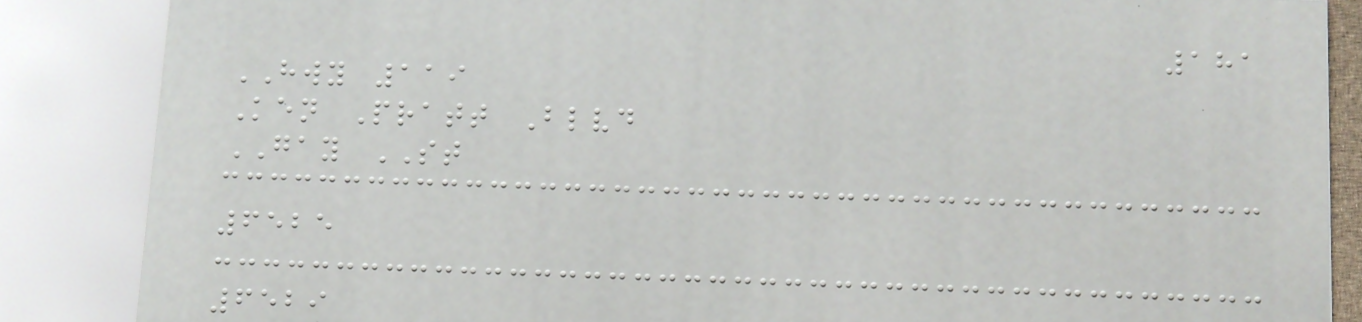181
HWY 119
Ken Pratt Blvd
GAY ST
6525
6529
